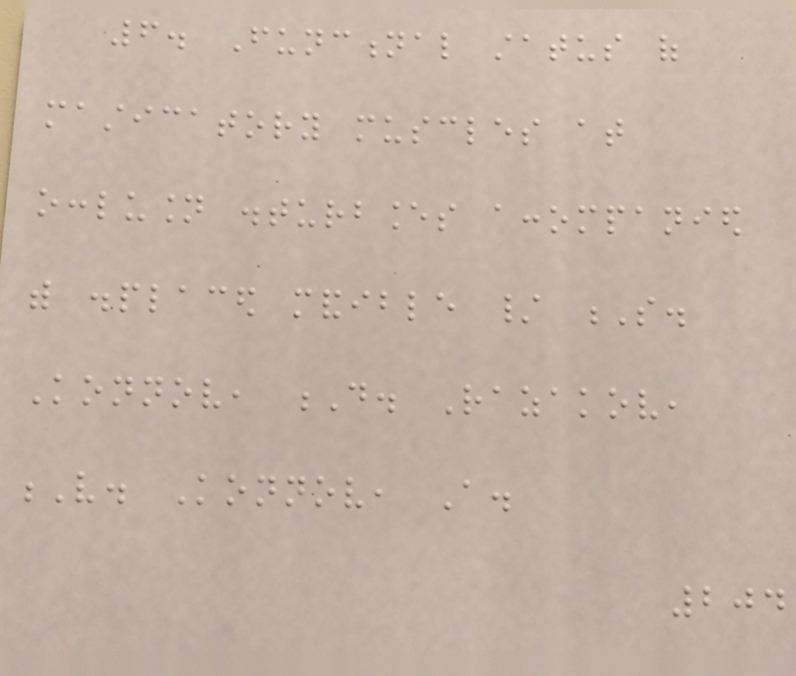6. Functional status of
masticatory muscles at
occlusion disturbances accompanied
with displaced mandible / S.
Konnov, D. Razakov,
V. Konnov, A.
204
